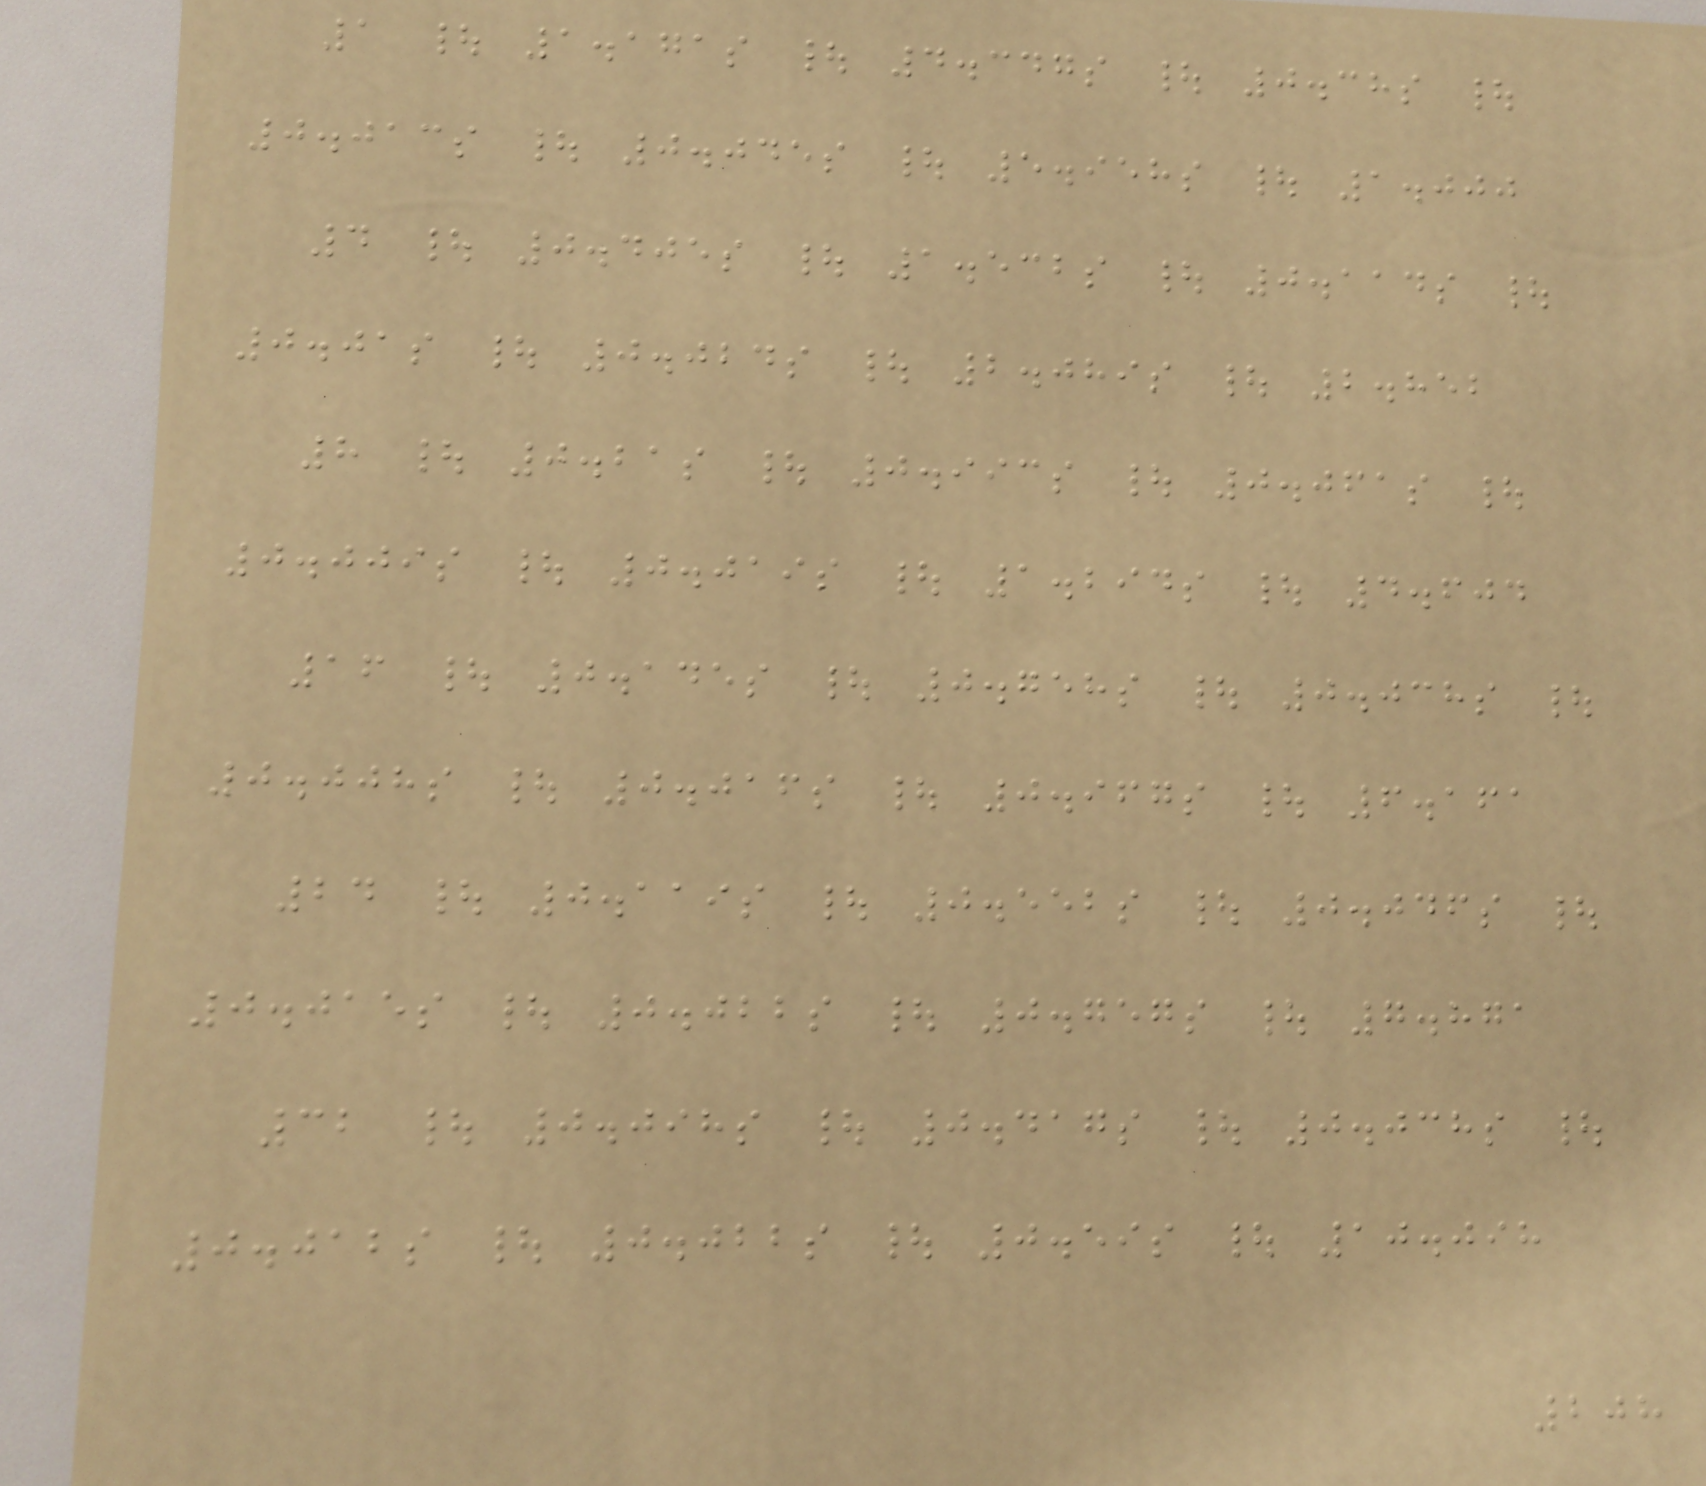1 | 1.171s | 4.347s | 0.38s |
0.013s | 0.045s | 5.958s | 1.000
4 | 0.405s | 1.532s | 0.114s |
0.01s | 0.024s | 2.089s | 2.852
8 | 0.21s | 0.993s | 0.061s |
0.009s | 0.019s | 1.294s | 4.604
16 | 0.145s | 0.758s | 0.038s |
0.008s | 0.016s | 0.967s | 6.161
24 | 0.119s | 0.552s | 0.046s |
0.015s | 0.022s | 0.757s | 7.871
32 | 0.098s | 0.417s | 0.038s |
0.012s | 0.022s | 0.59s | 10.098
208
